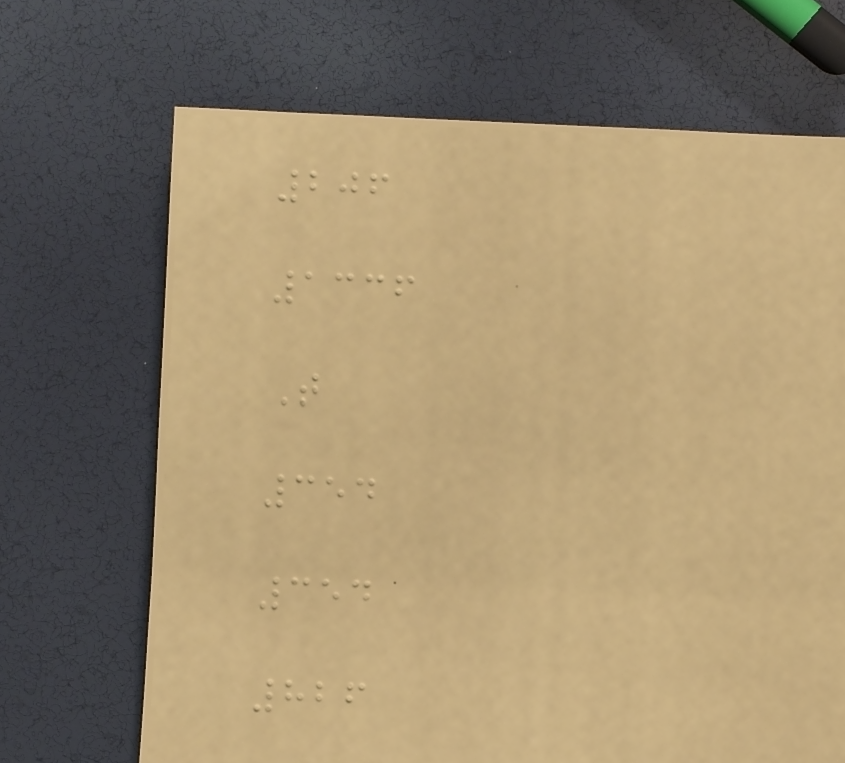206
1336
T
354
354
826
